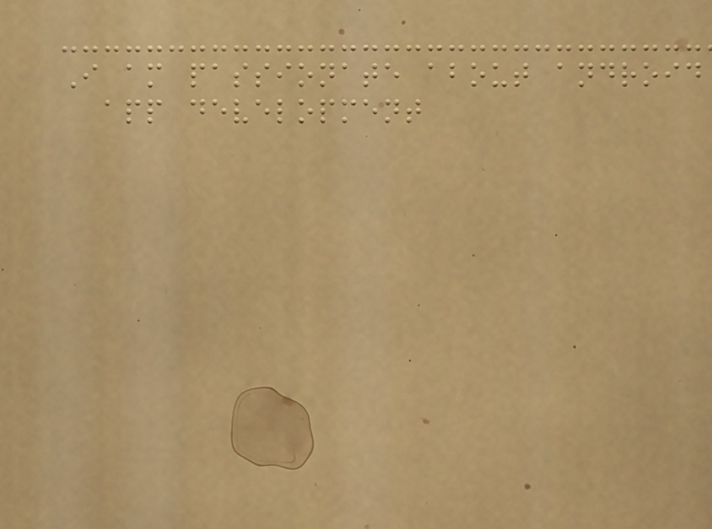I am passionate about android
app development
